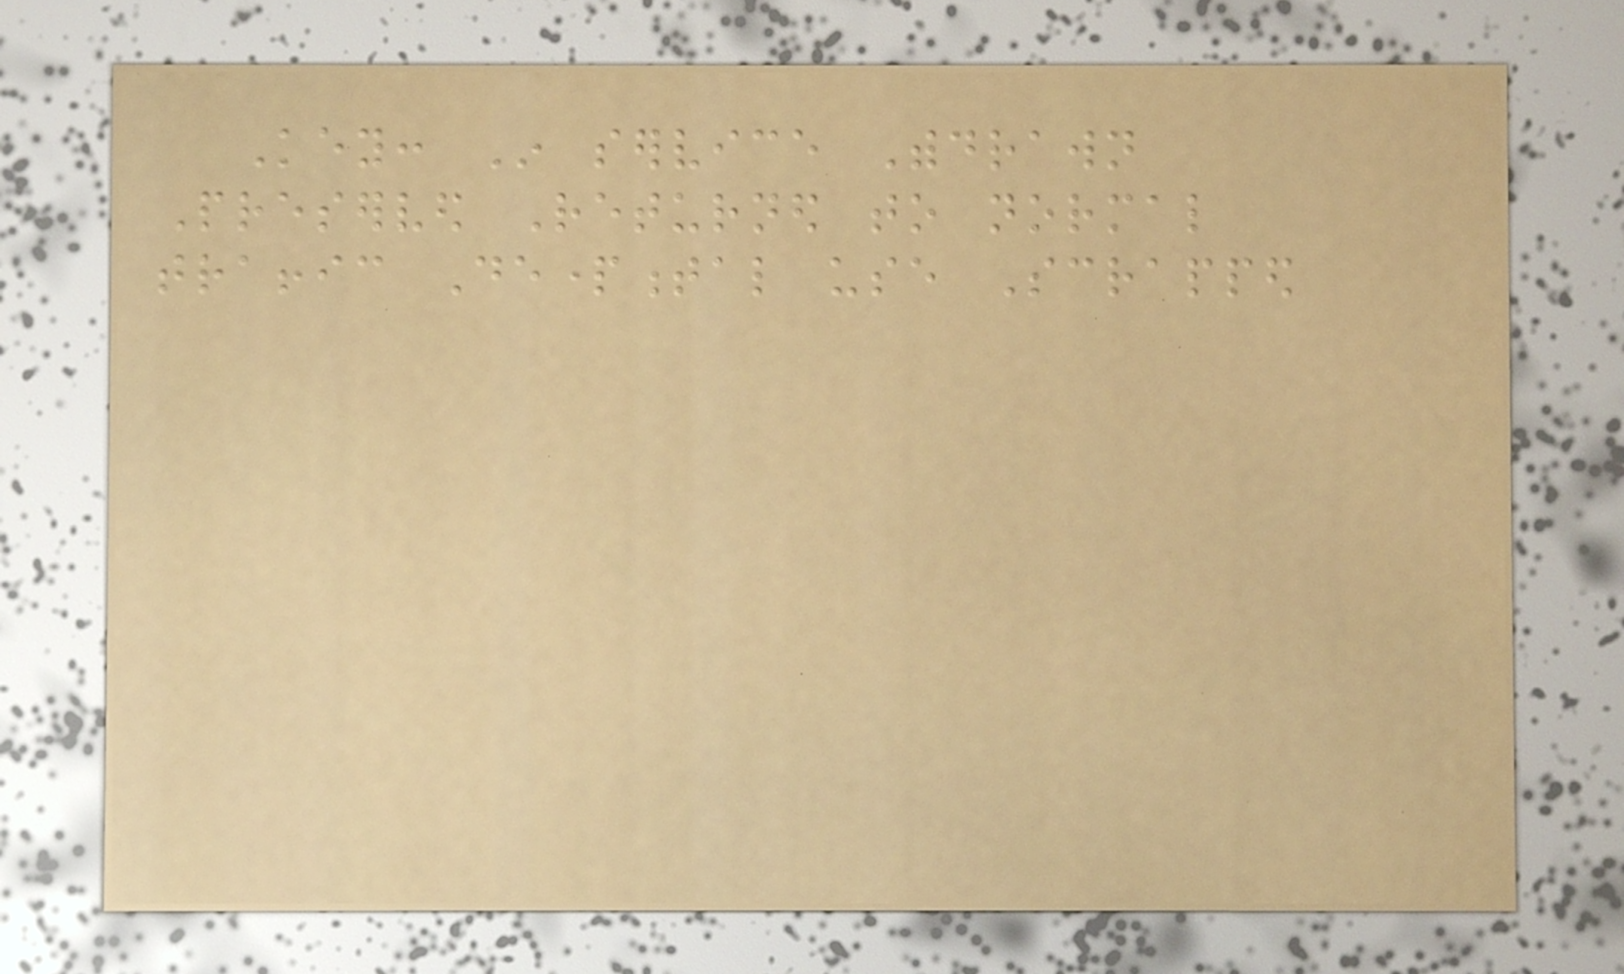Key: In service Withdrawn
Preserved Returned to normal
traffic Departmental use Scrapped
